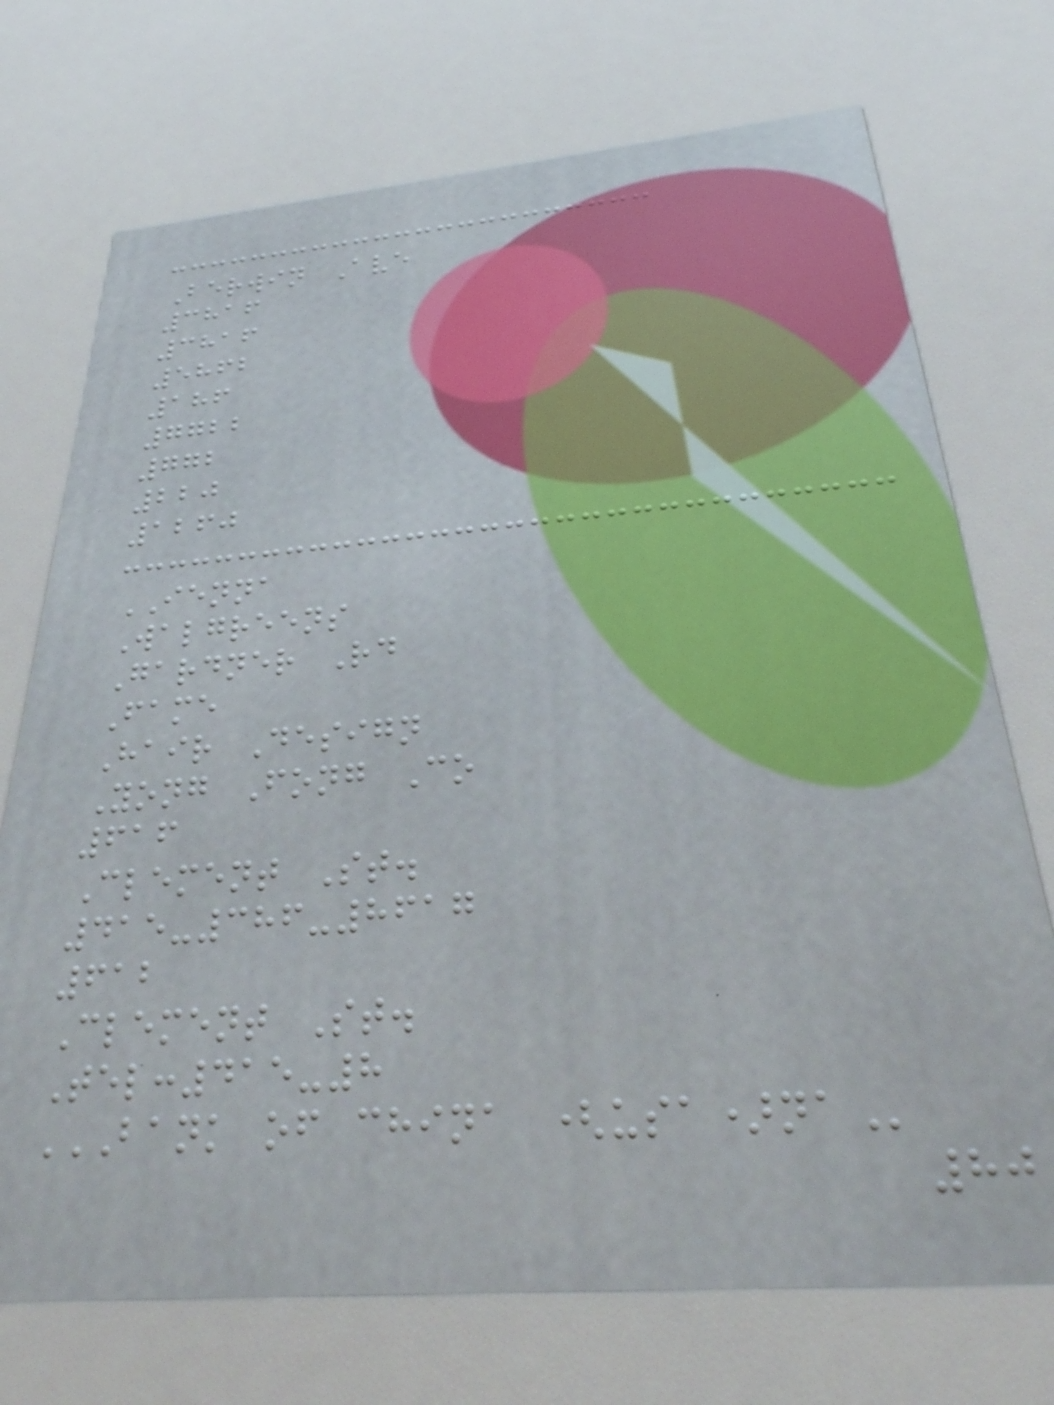Berwin Ave
3816
3816
5862
186
7722
772
220
1260
IENNA
Walgreens
Gardner Rd
Fame
Hair Design
Yong Fong Co
616
Clement St.
415-386-8617
612
Clement St.
Tel:415-8
BANK OF CHINA (USA)NA
80
